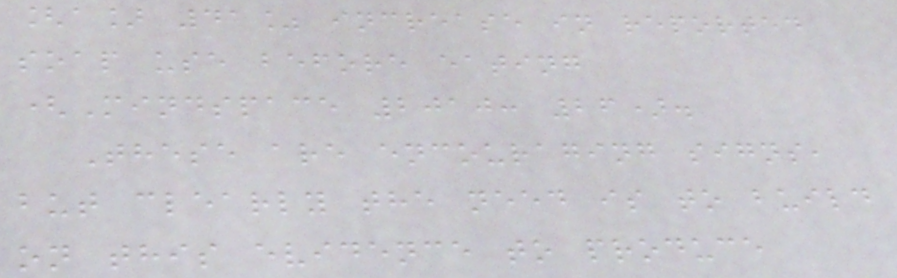[a] 41% increase in reported
soap use before eating
(Mindspace 2010: 26).
These are encouraging signs,
but clearly the need is to build
on this evidence to produce
